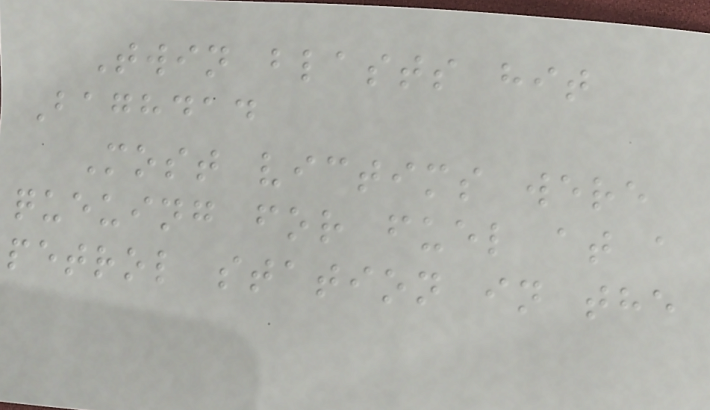Twin blasts hit
Baghdad
Most victims were
queuing for fuel at a
petrol station in the
